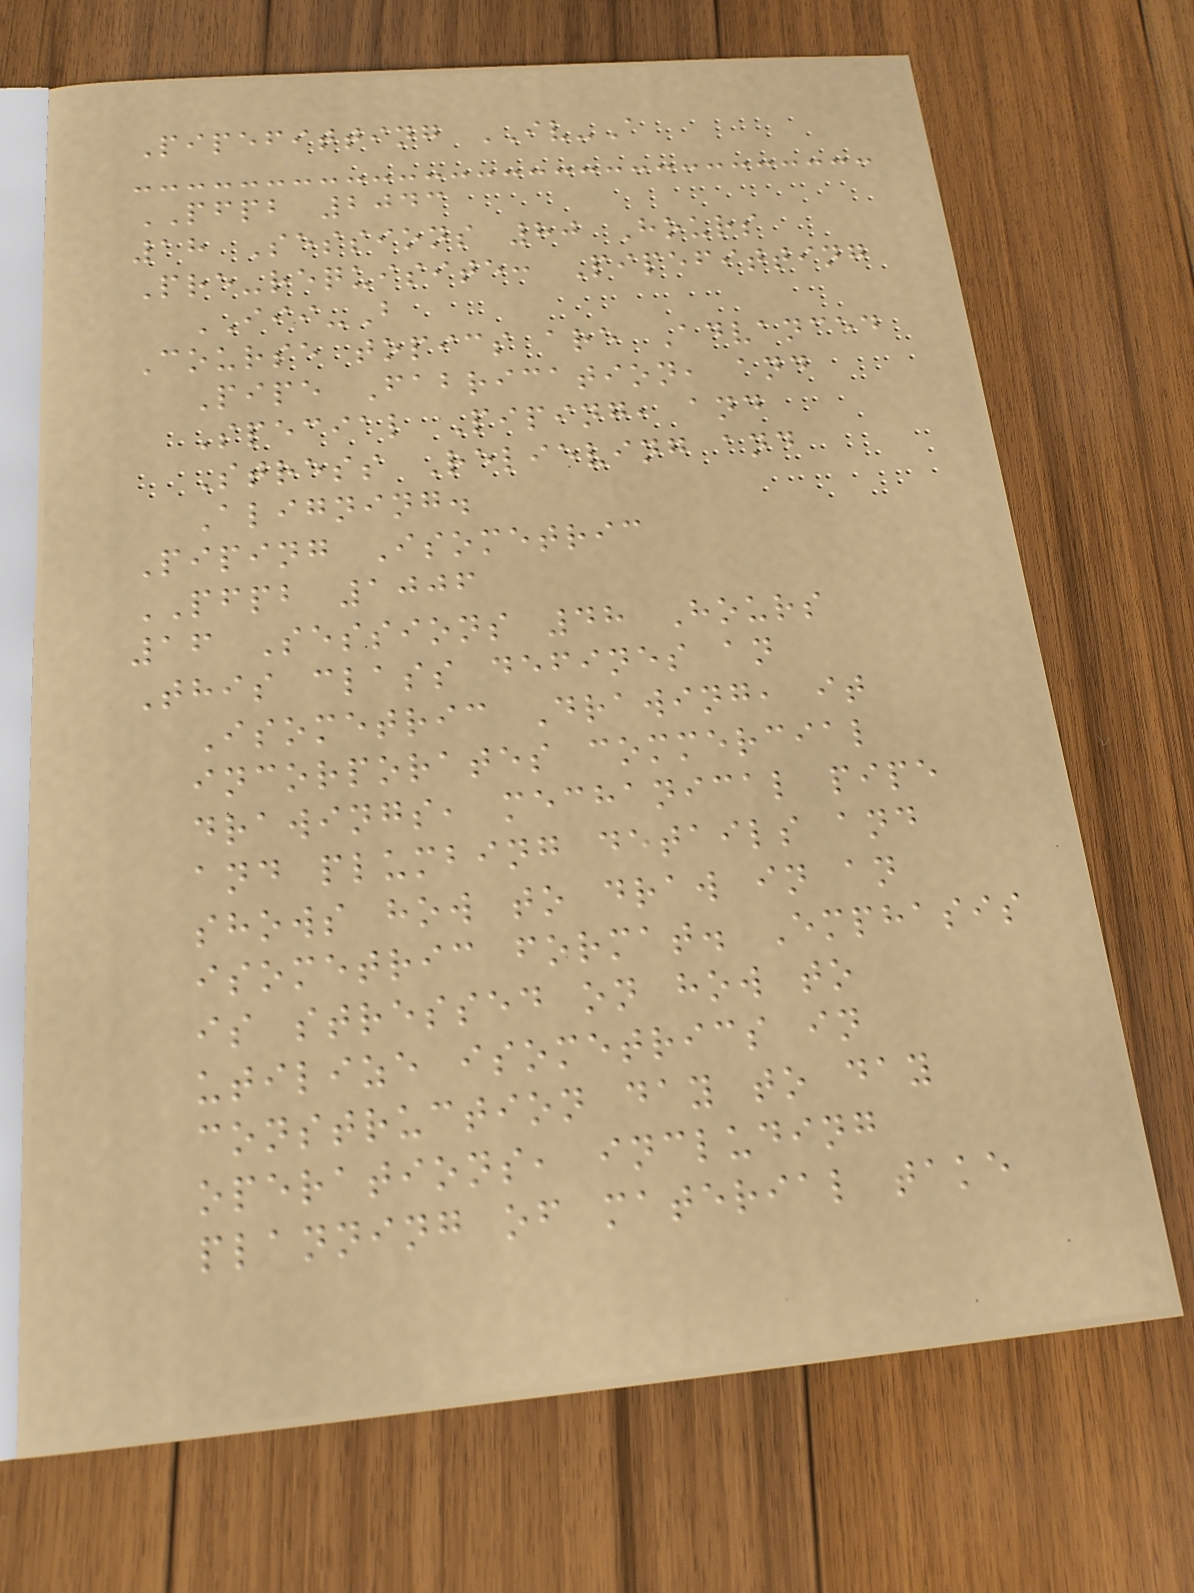Pipefitting IV-A
PFPB 2043
18 Sessions 80 Hours
Pre-requisite: Pipefitting
III-B
Course topics are Advanced
Pipe Fabrication, and
Special Piping, and
Stress Relieving and
Aligning.
Piping Isometric
PFPB 1006
16 Sessions 48 Hours
This class defines an
Isometric Drawing, it
incorporates commercial
drawings, mechanical pipe
and plumbing details and
shows how to draw in an
isometric format. Emphasis
is stressed on how to
utilize isometrics in
construction day to day
operations, including
planning of material take
